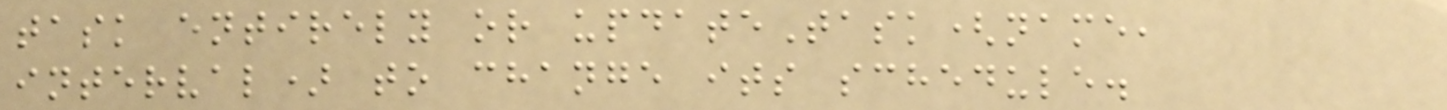task entirely or updateTask(name,
interval) to change its schedule.
